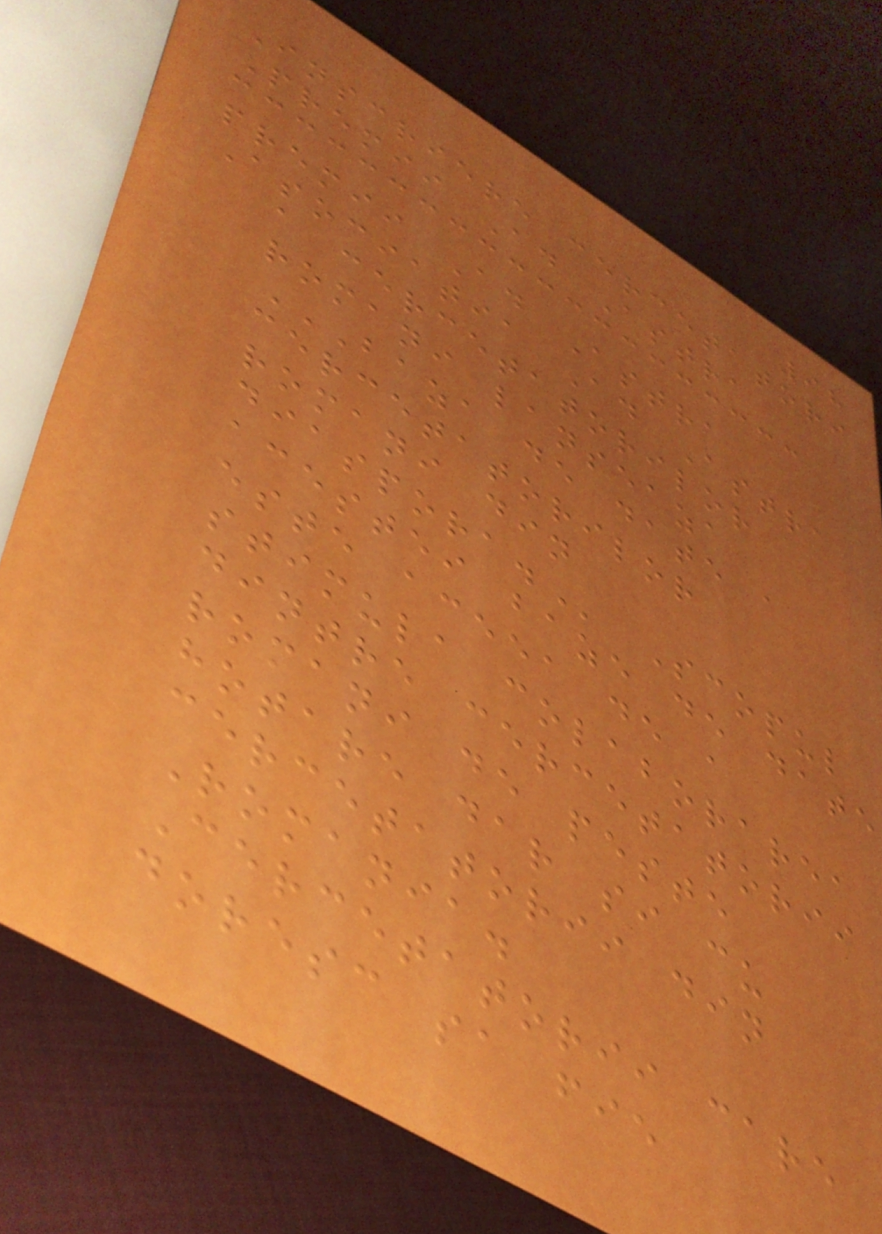98
Inscriere cercetatori
Premii Ad Astra
premii Ad Astra
Asociatia Ad Astra
a cercetatorilor
romani lanseaza
BAZA DE DATE A
CERCETATORILOR
ROMANI DIN
DIASPORA. Scopul
acestei baze de date
este aceea de a
stimula colaborarea
dintre cercetatorii
romani de peste
hotare dar si cu
cercetatorii din
Romania.
Cercetatorii care
doresc sa fie
